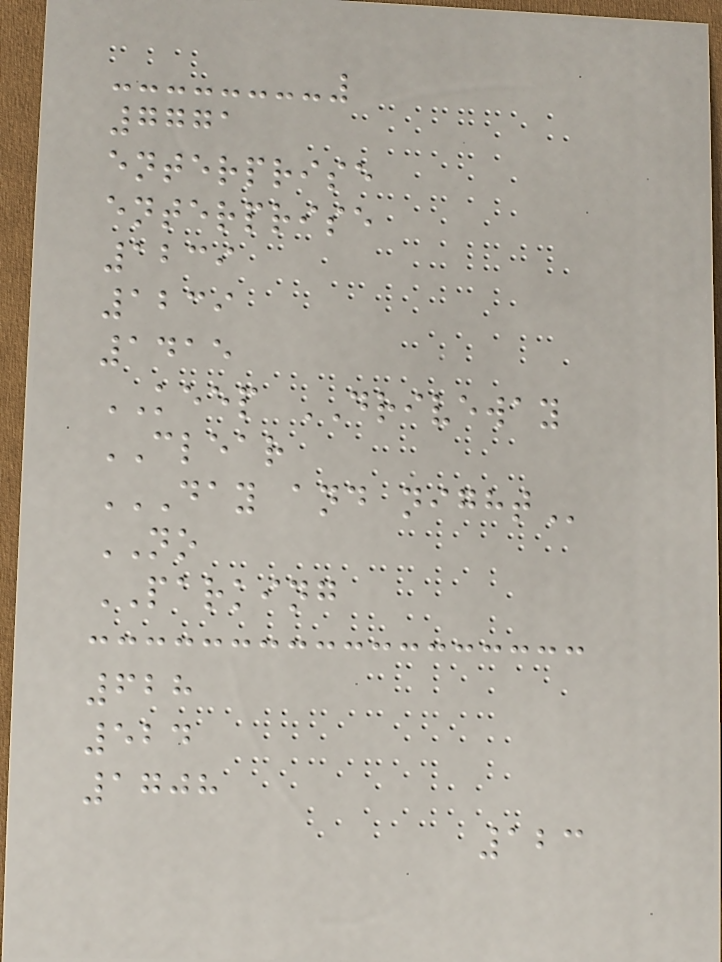7771
enterprise
enterprise
1239
1239
1415
KEEP DRIVEWAY
CLEAR
DAY AND NIGHT
NO
PARKING
628
524
1708
123
